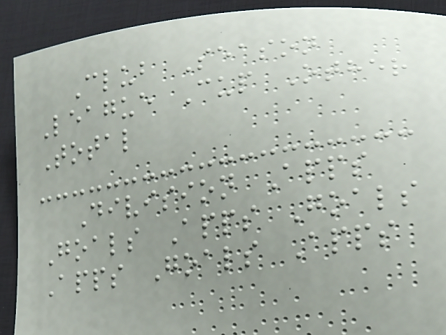Club Season
League Cup Other
Total
Division Apps
Goals Apps Goals
Apps Goals Apps
